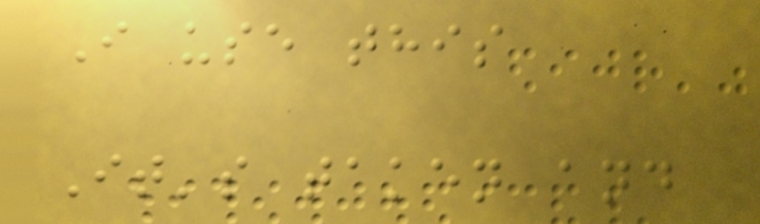I use this
It's taken and
